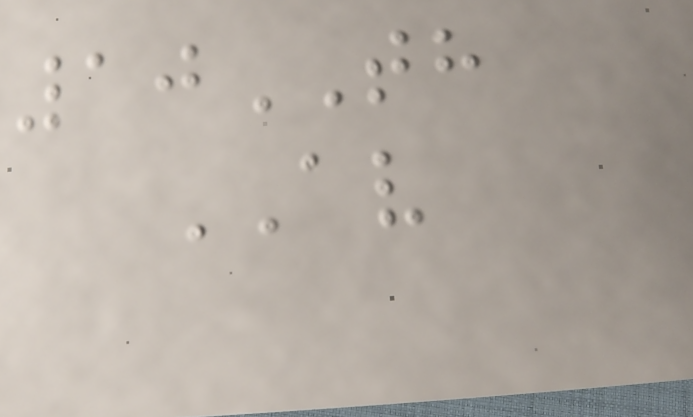10TH
AV
